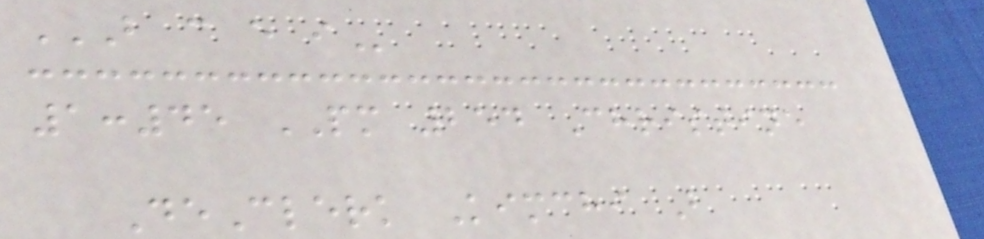B C E I
1:45 PM 254 Christine
DeClerk Kimchi B
